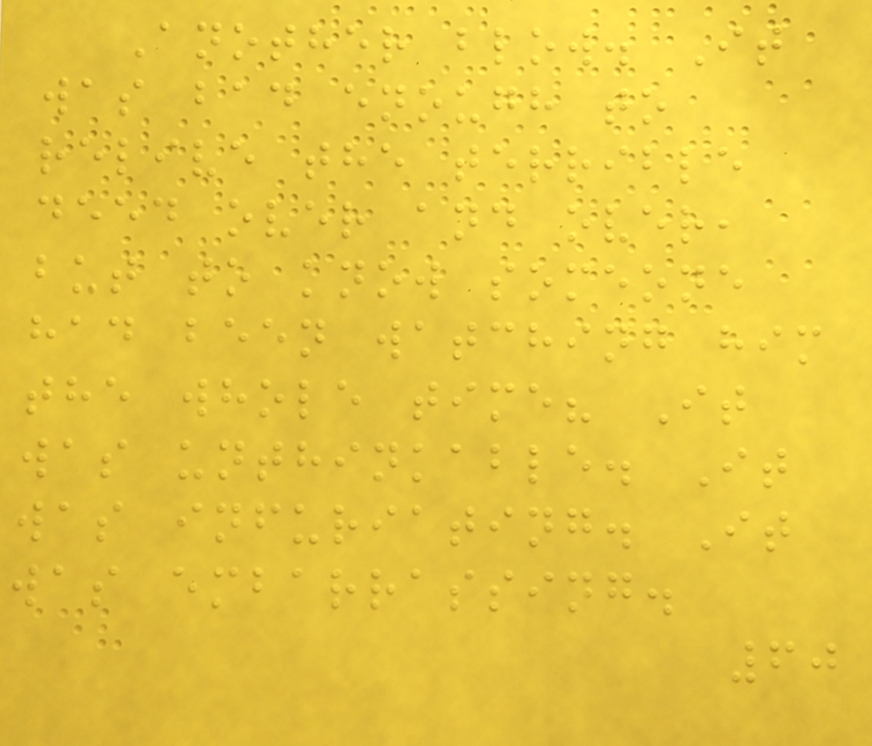Another blow. It
was bad enough to
relive the terrible
deed over and over,
but to know someone
had been watching him
the whole time? It
was unthinkable. It
was infuriating. It
was embarrassing.
60
